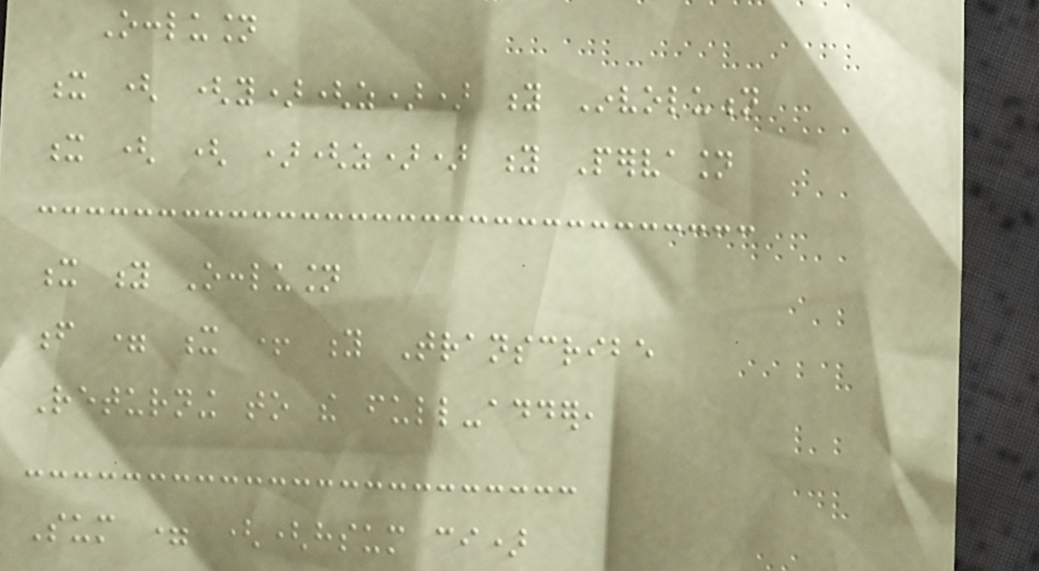Occlusion
x ( (y)(z)) y Involution
x ( ( )(z)) y Pervasion
x y Occlusion
f = x + y Transcribe
Returning to the full-adder,
Sum = ((hsum ci)
